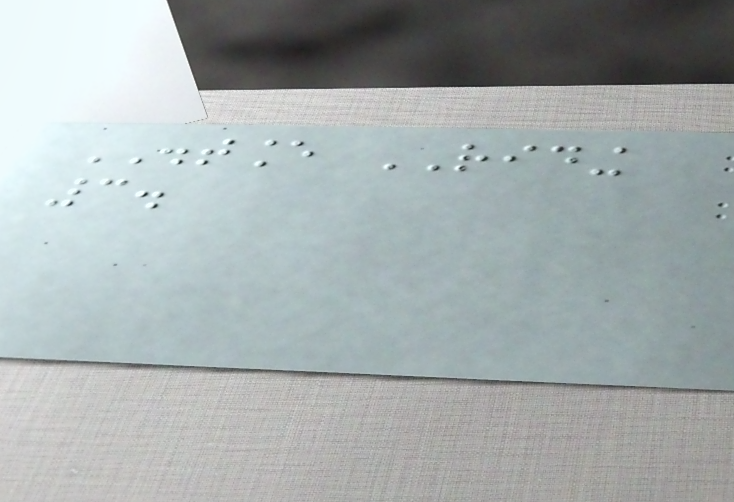DISTANCE RIDING
3.
